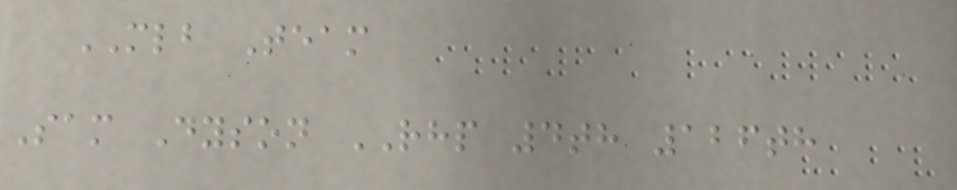MLB Team
Sam Dyson RHP 4th 126th
